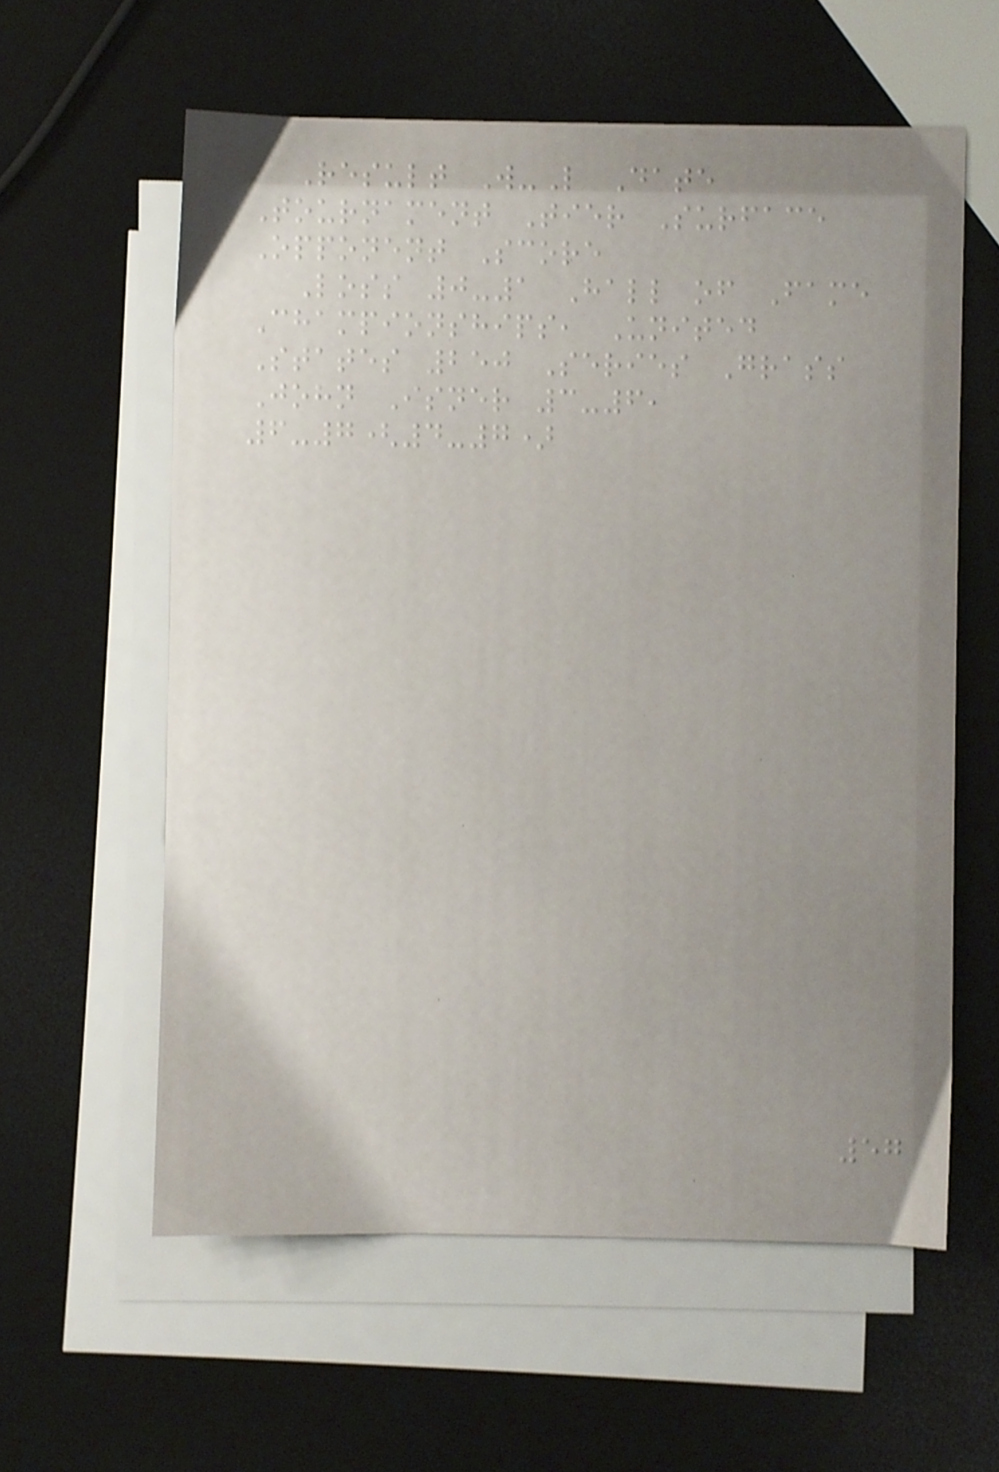Result W-L Date
Tournament Tier Surface
Opponent Score
Loss 0-1 Hall of Fame
Championships, United
States 250 Series Grass
John Isner 3-6,
6-7(4-7)
57
